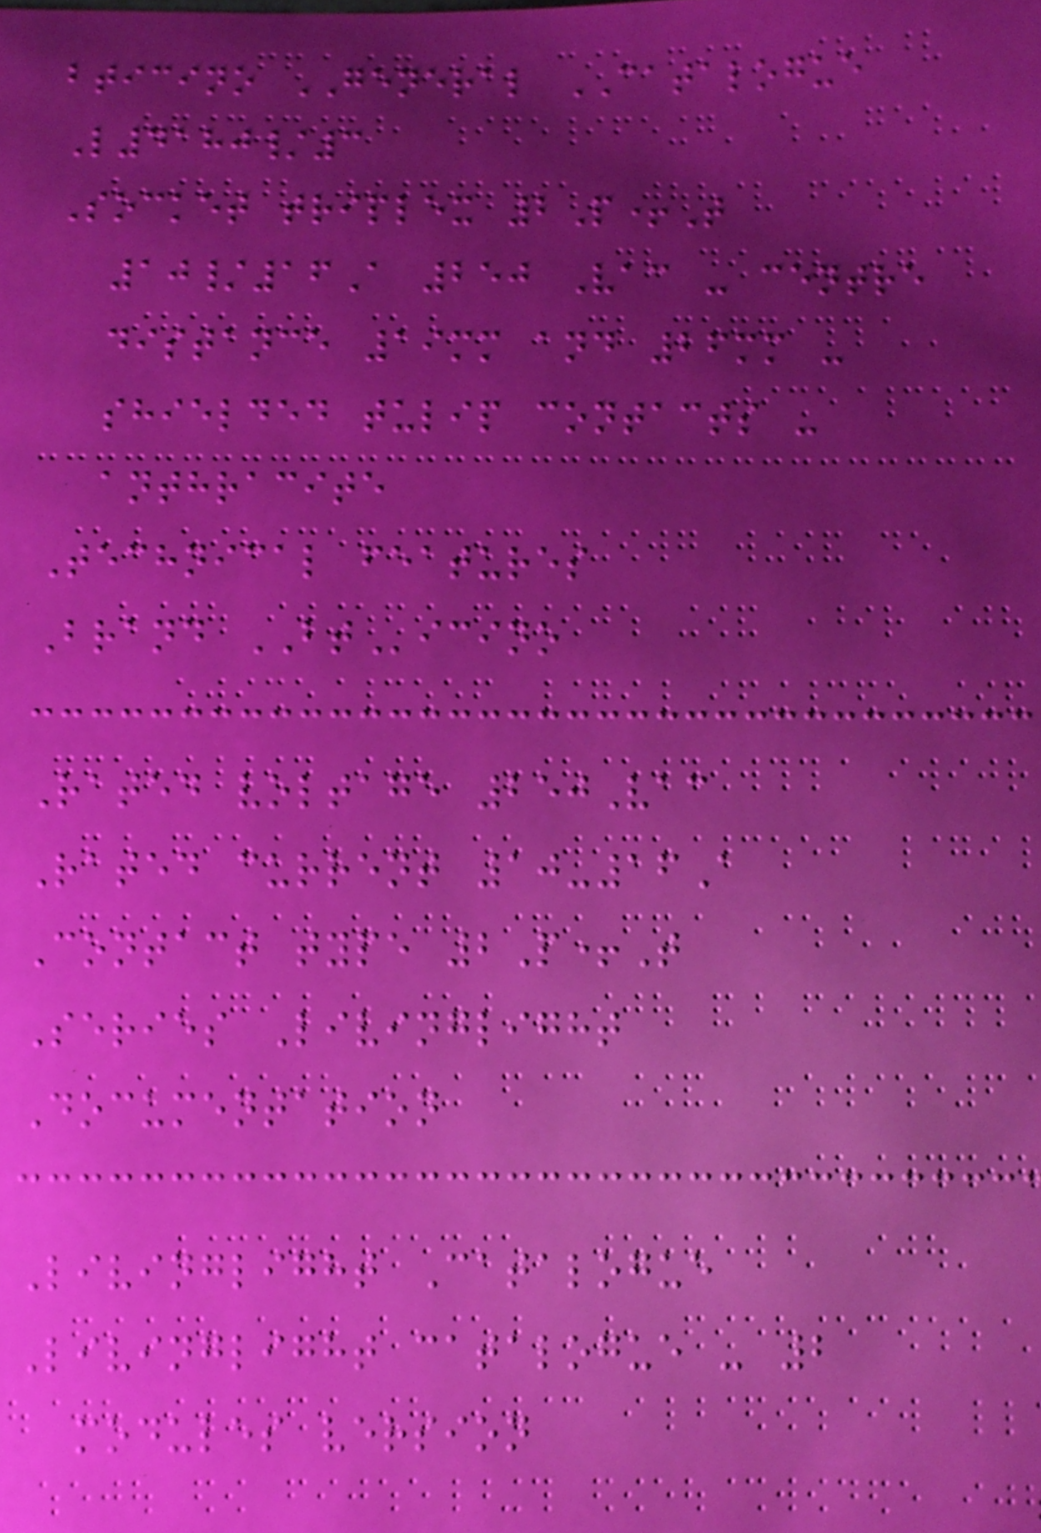bticino GENERAL CATALOGUE
L4180/3
Socket triplex 2P+T
10/16A 250 Vac - centre
distance 19mm and 26mm -
shielded tulip contacts -
anthracite
Technical features
Brand BTicino
Rated voltage 250Vac
Rated current 10-16A
Contact type 2P+T
Series Livinglight
Documentation
Livinglight Catalogue
Livinglight catalogue - 2
modules version
